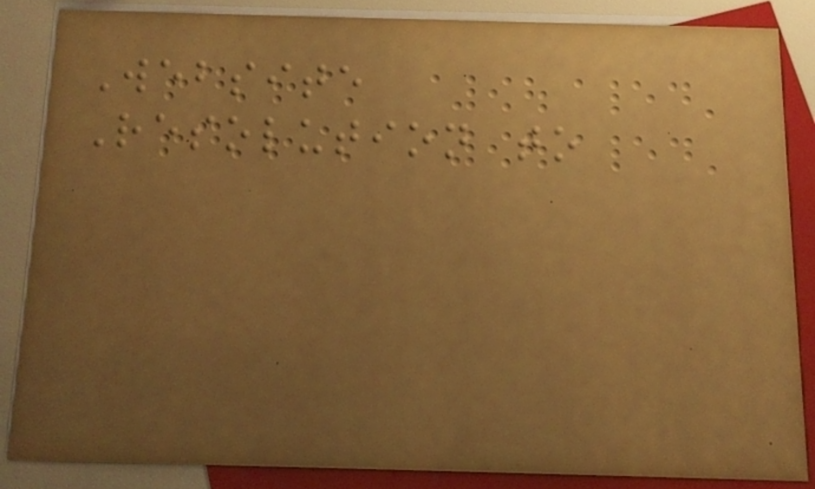Website
Resolution to
